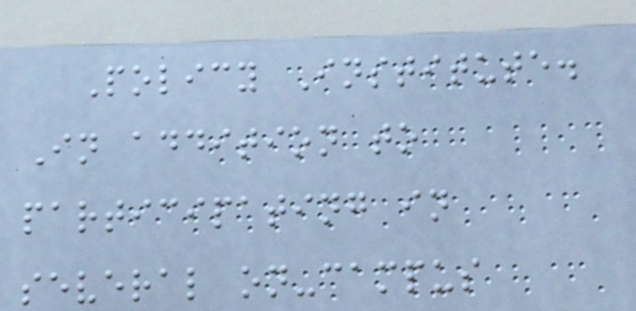Policy Institute.
In addition to
participating in
several on-campus
